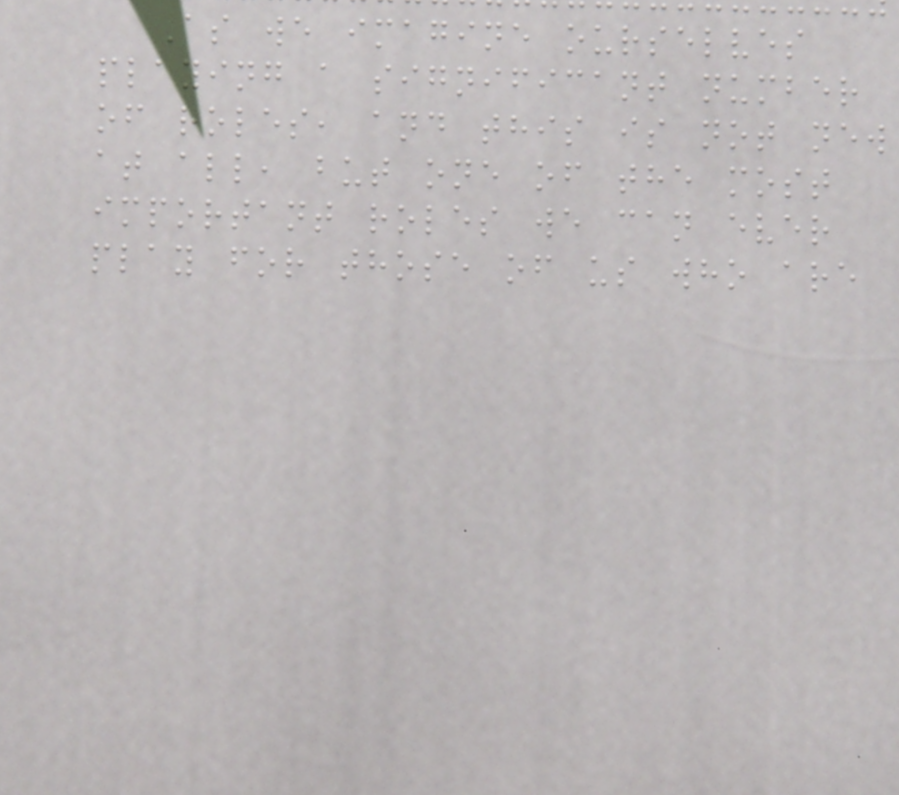As we imagine ourselves
playing a significant number
of roles, and this is not new
at all, but one of the most
important roles we can ever
play for those of us who are
